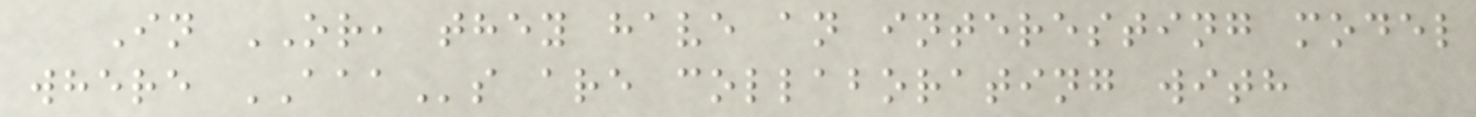In OR, they have an interesting model
where AAAs are collaborating with
